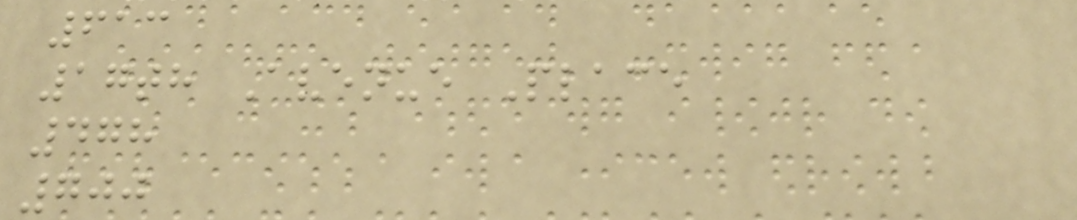613
17th Avenue Place
478
700
